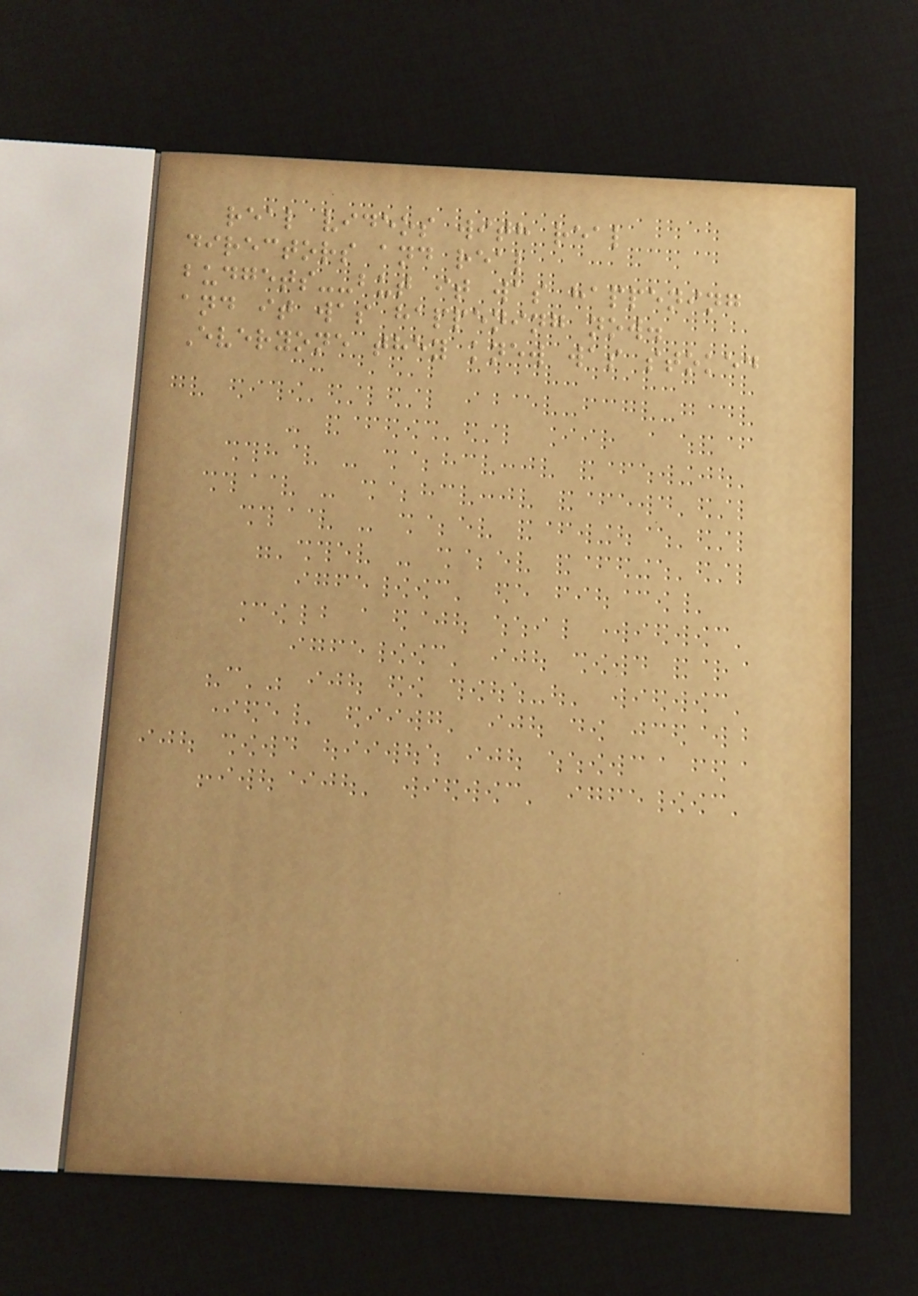real videos with real
directors and real
budgets--but it was happening
and it was happening now.
Everyone they knew was stoked
